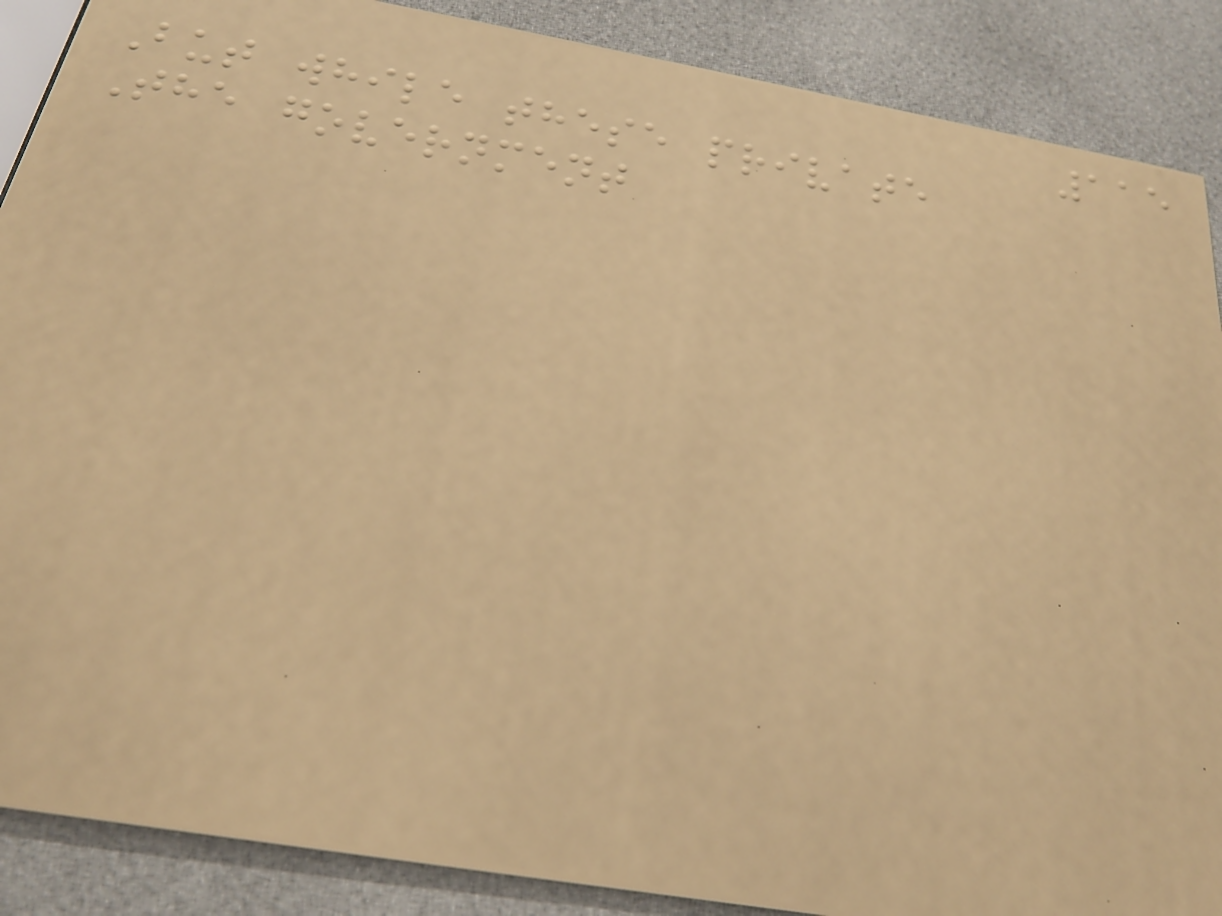115
But while these private
The government
